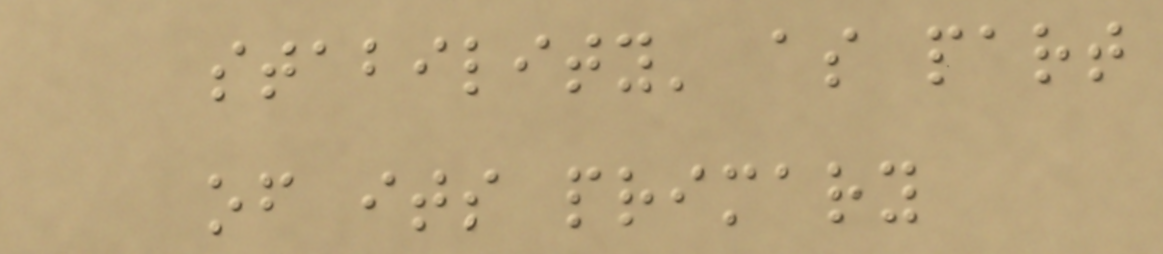stability' as part
of its primary
